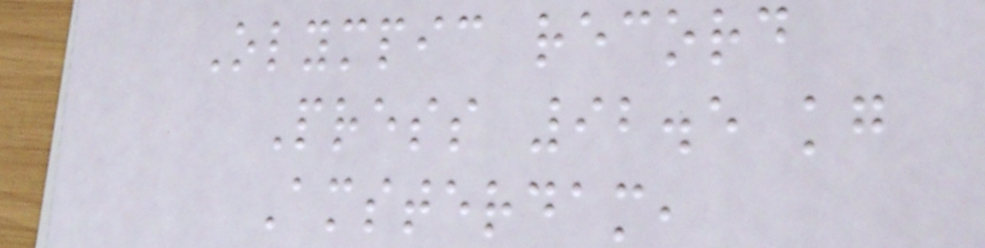Olympic record
Press 92.5 kg
Amsterdam,
